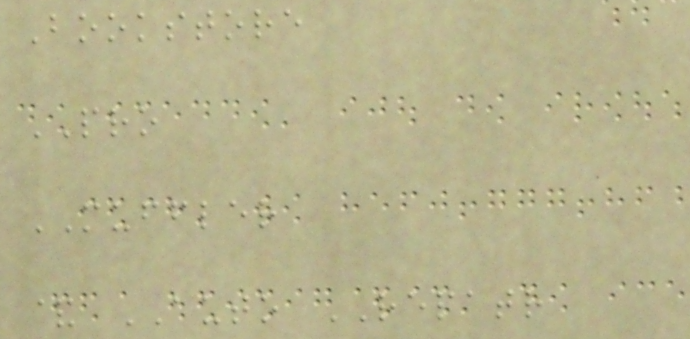Bookstore
PRO
MUFFLER
& AUTO REPATR
